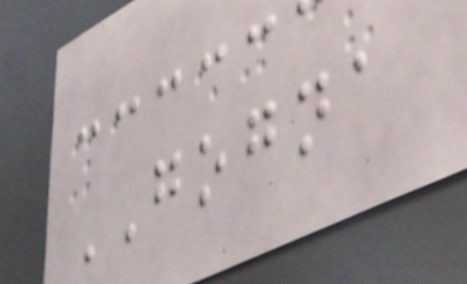GOGNA
